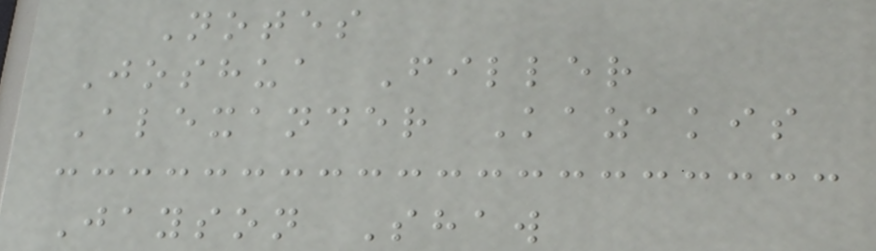Notes
Joshua Filler
Alexander Kazakis
Jayson Shaw
